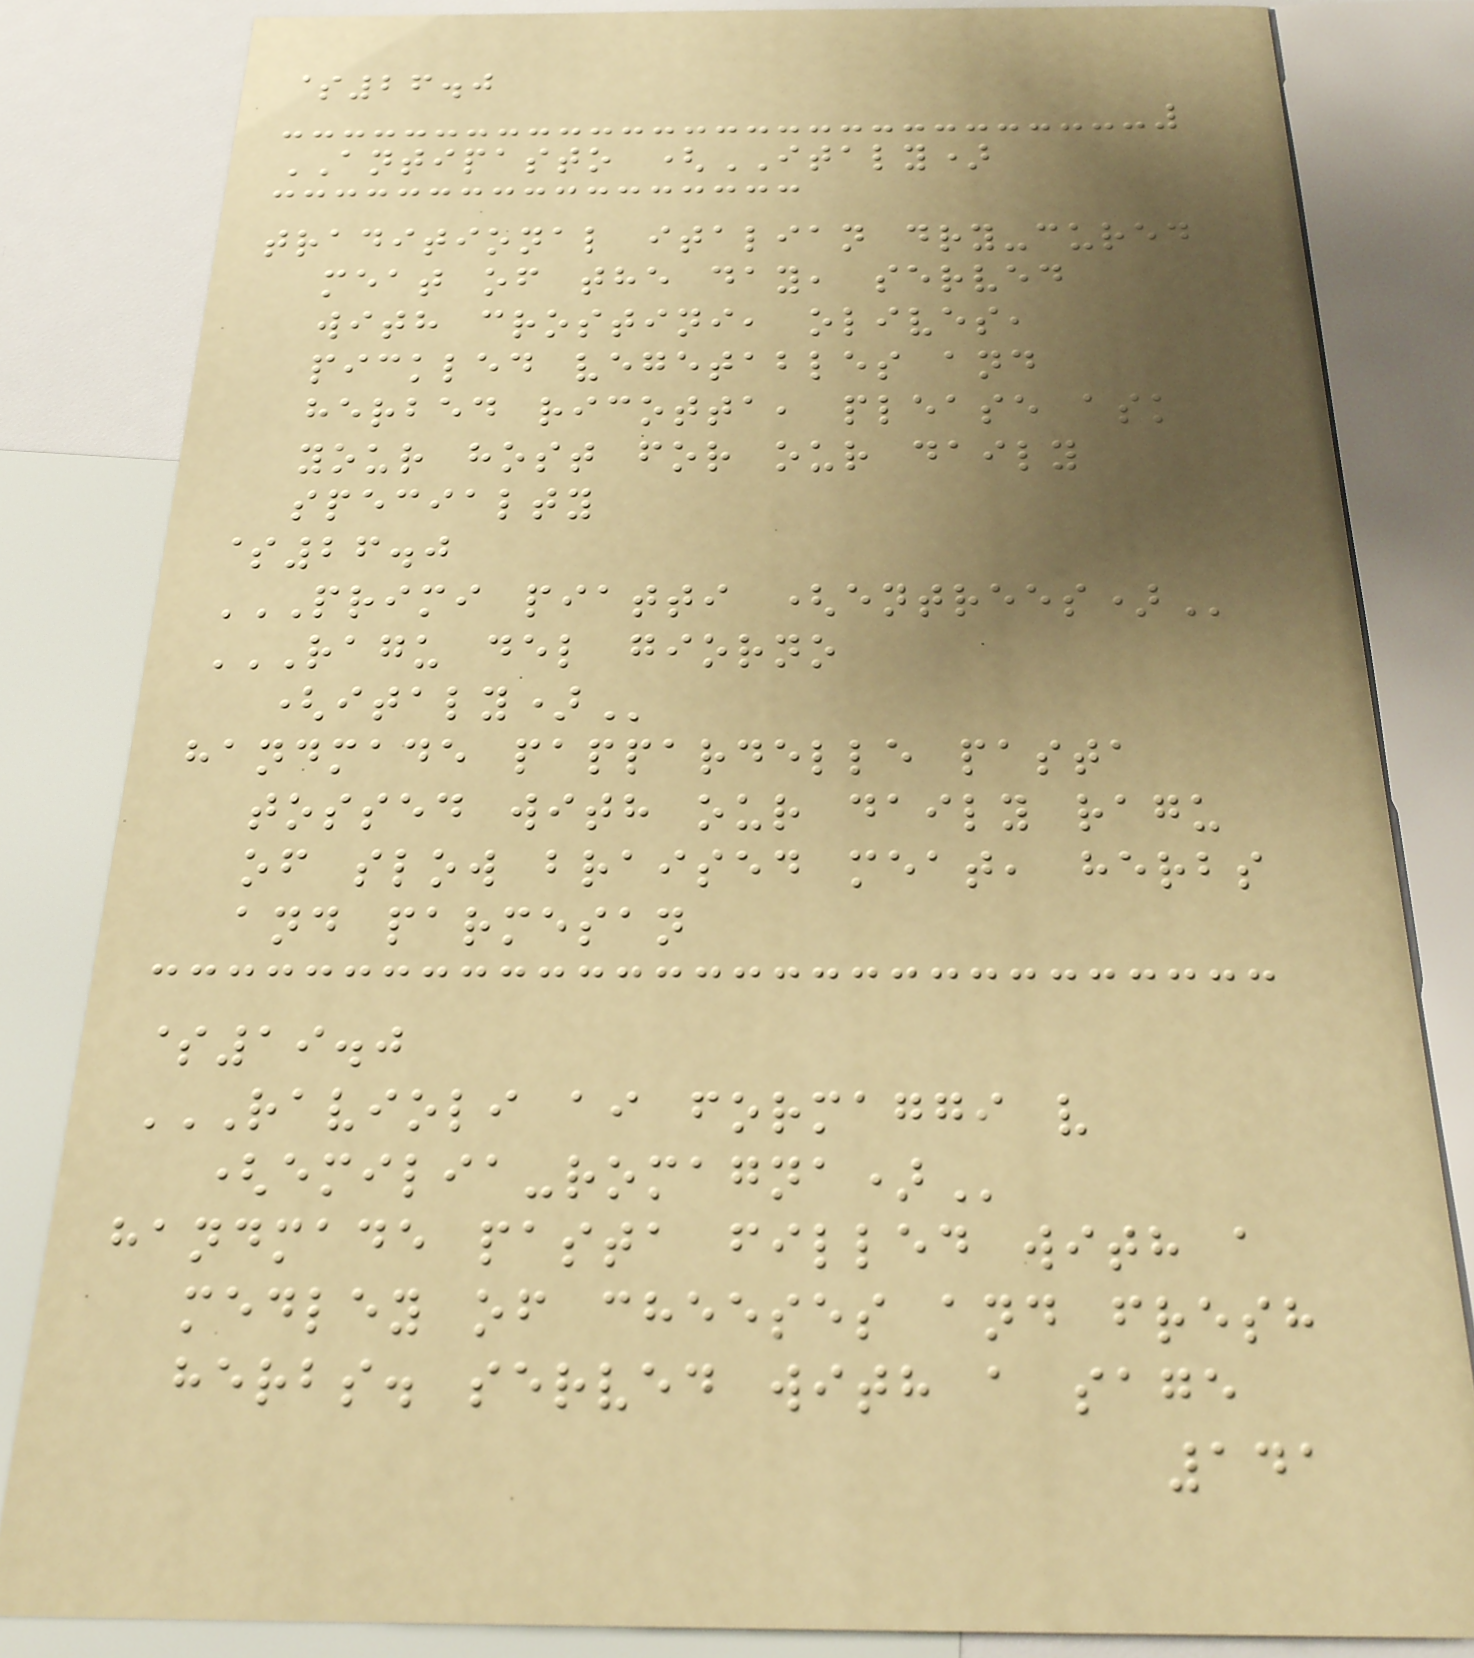$26.0
ANTIPASTO (ITALY)
traditional italian dry-cured
meat of the day, served
with crostini, olives,
pickled vegetables and
herbed ricotta, please ask
your host for our daily
specialty
$26.0
PRIMI PIATTI (ENTREES)
RAGU DEL GIORNO
(ITALY)
handmade pappardelle pasta
tossed with our daily ragu
of slow braised meat, herbs
and parmesan
$19.0
RAVIOLI AI FORMAGGI V
(EMILIA-ROMAGNA)
handmade pasta filled with a
medley of cheeses and fresh
herbs. served with a sage
141
